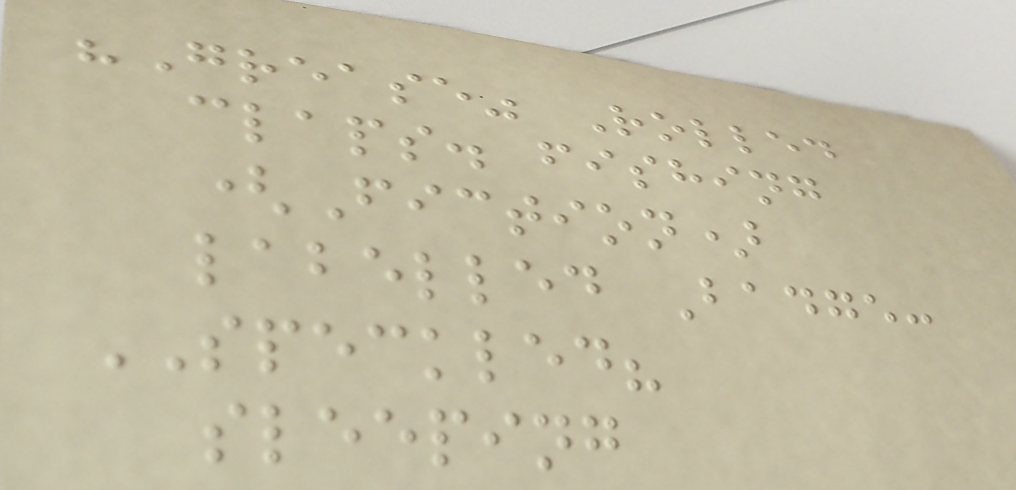"Grease" Rolled
claps. fishing
(Fiction)
labelled Badge:
SPECKLED?
sleeping
